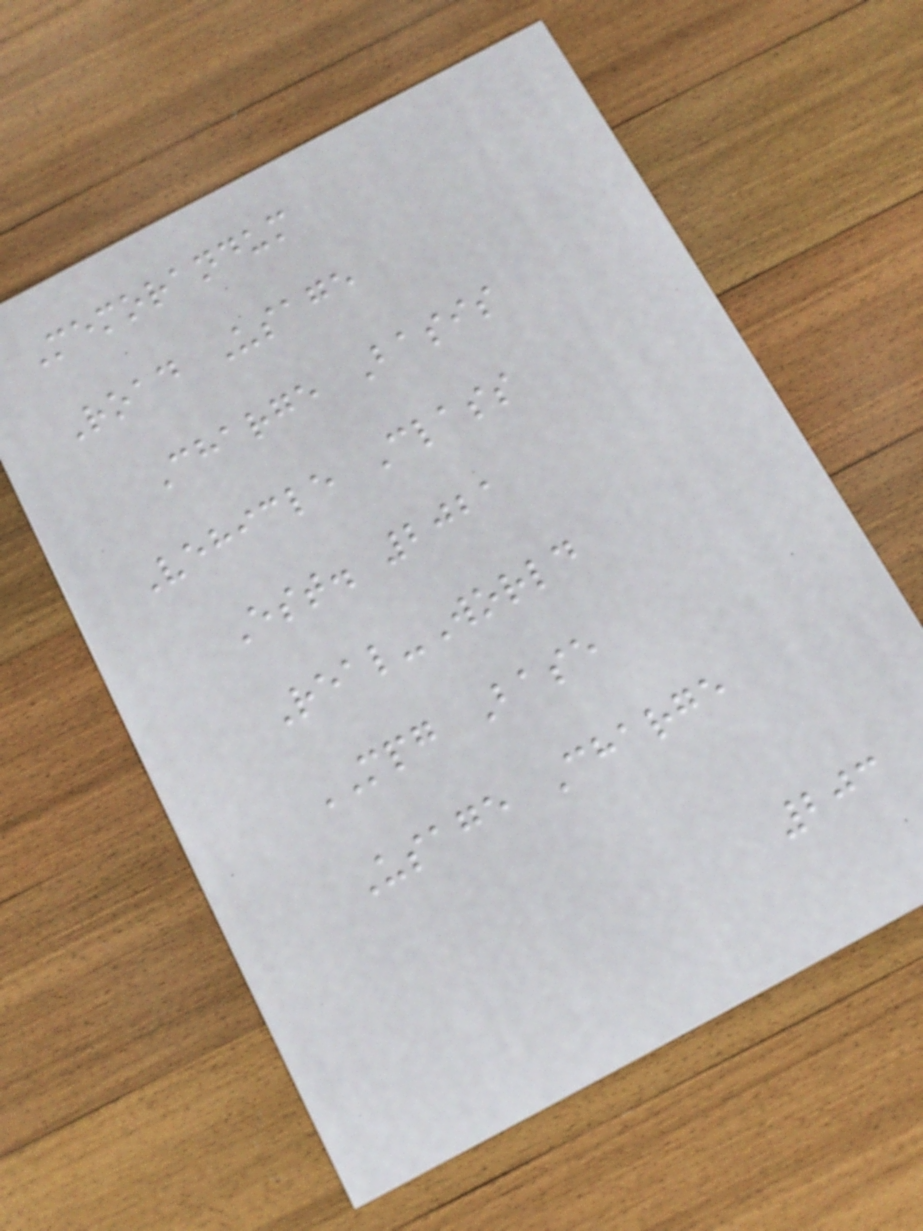Memorandum
Road Usage
Charge Basis
Vehicle Class
Est. 2021
Real-World
MPG Base
Usage Charge
203
